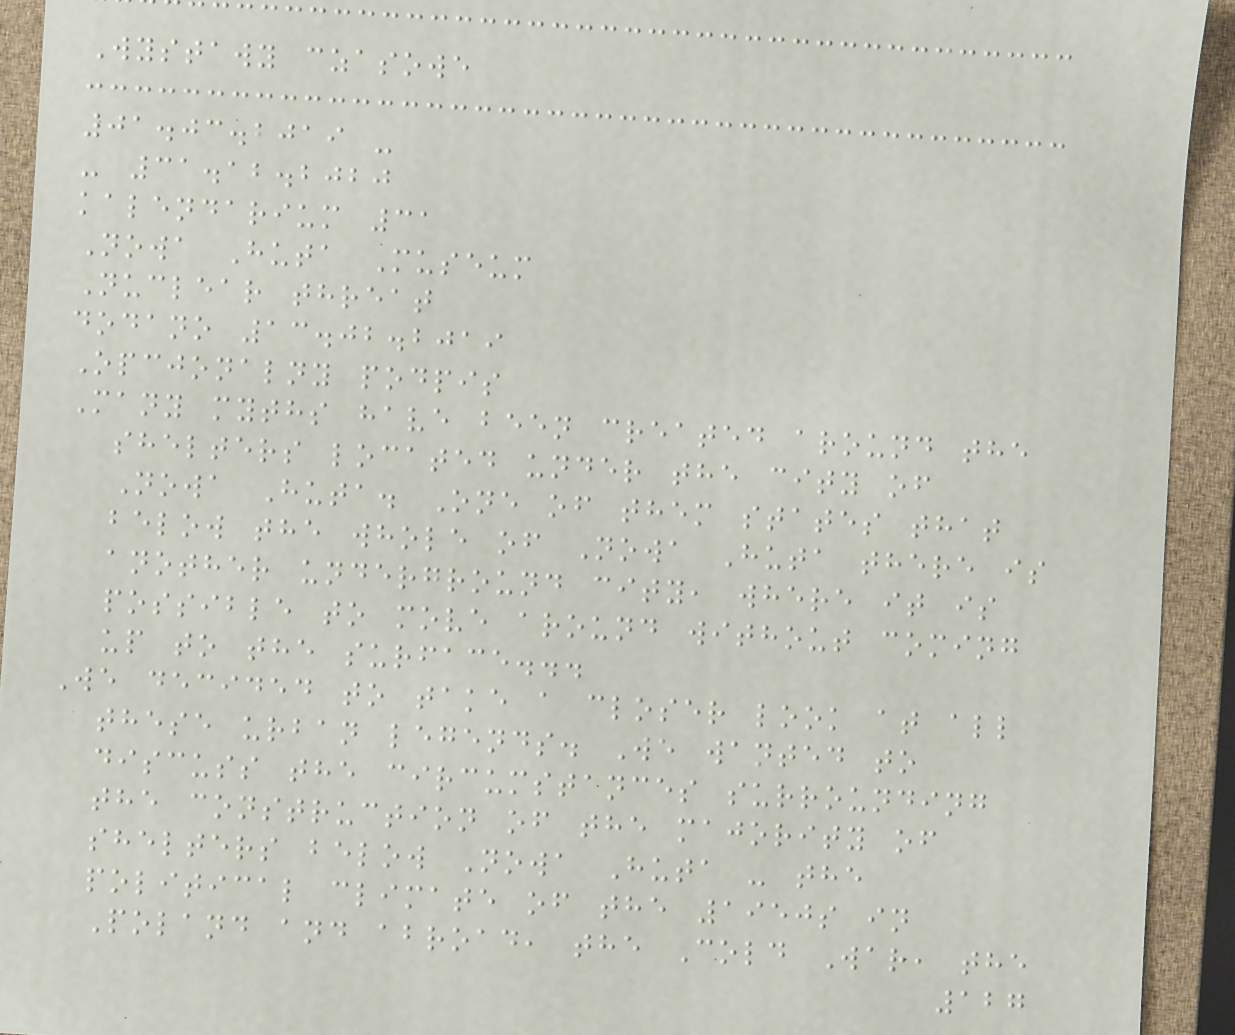Wystawy czasowe
01.03.2019 -
- 31.12.2020
kalendarium 31
Nowa Huta Museum
Nuclear threat
dodano 13.02.2019
Opcjonalny podpis
Many myths have been created around the
shelters located under the city of
Nowa Huta. One of them states that
below the whole of Nowa Huta there is
another underground city, where it is
possible to move around without coming
up to the surface...
We decided to take a closer look at all
these urban legends. We wanted to
discuss the circumstances surrounding
the construction of the majority of
shelters below Nowa Huta - the
political climate of the 1950s in
Poland and abroad, the Cold War, the
127
